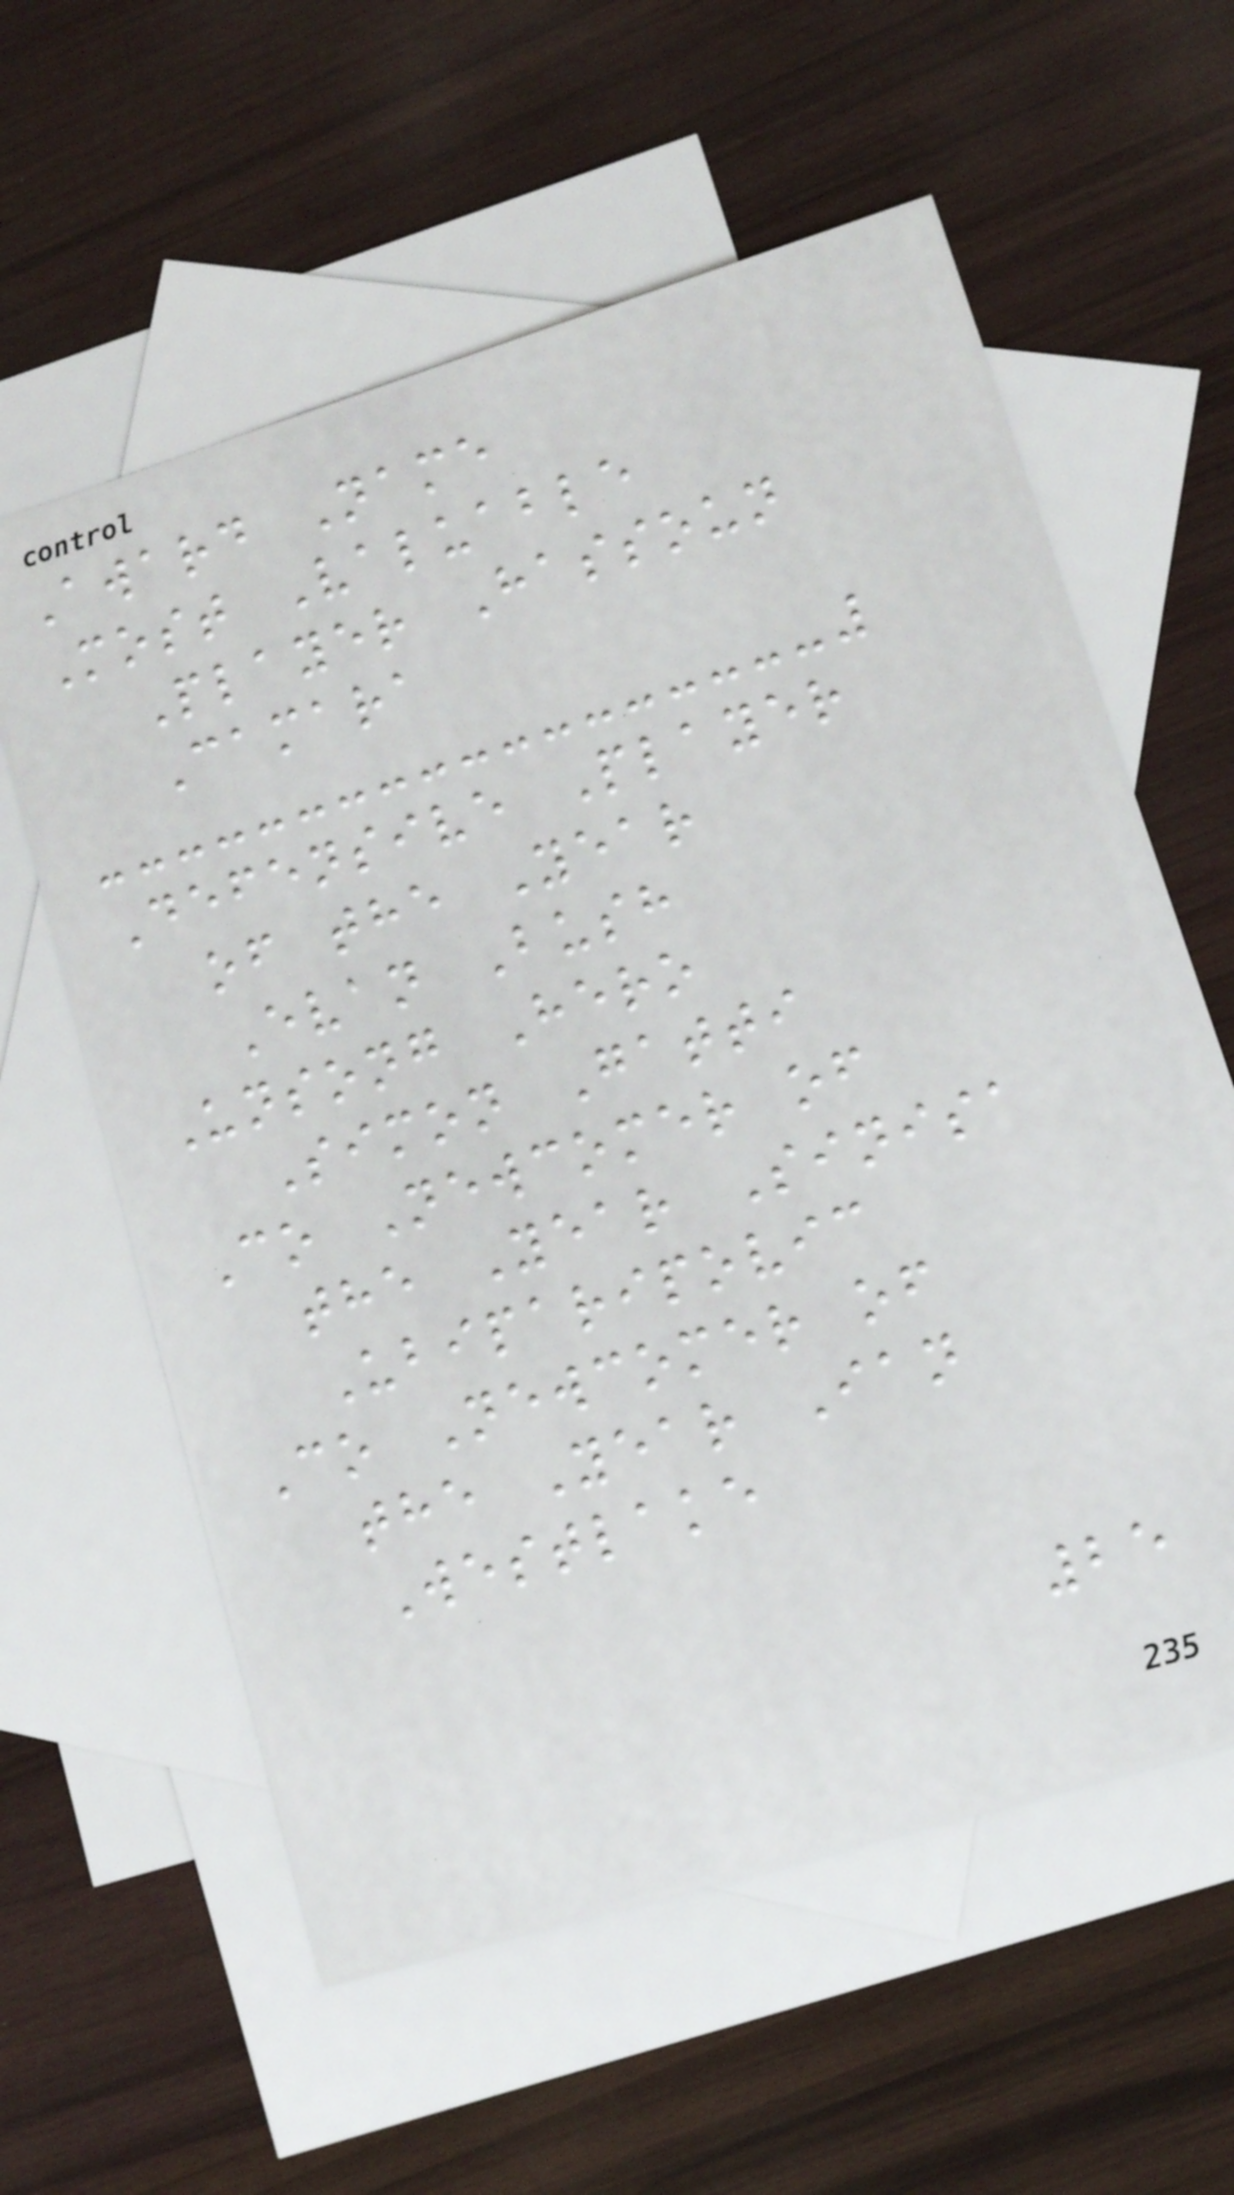Award Name
Most Valuable
Player Hassoun
Camara
Defensive Player
of the Year
Evan Bush
Unsong Hero
Simon Gatti
Co Newcomer of
the Year Sinisa
Ubiparipovic
Co Newcomer of
the Year Ian
Westlake
25
